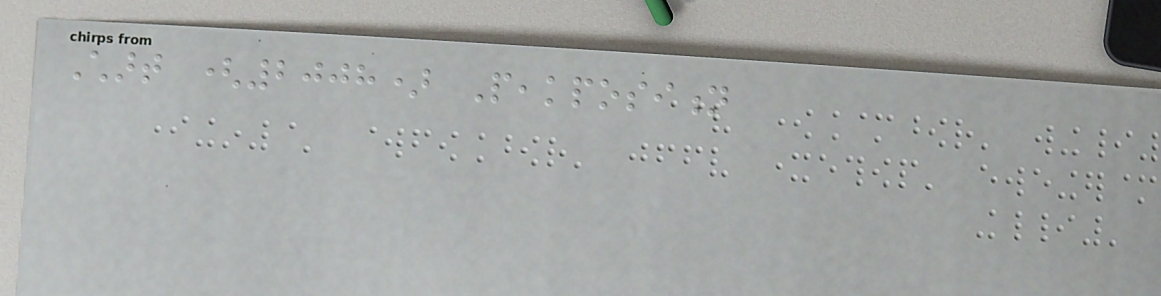Chart (2008) Peakposition
